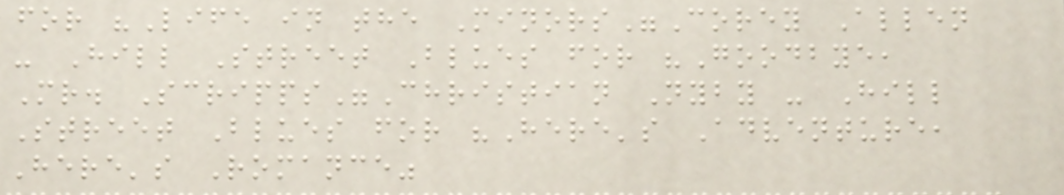for "Life in the Minors"Corey Allen
- Hill Street Blues for "Goodbye,
Mr. Scripps"Christian Nyby - Hill
Street Blues for "Here's Adventure,
Here's Romance"
